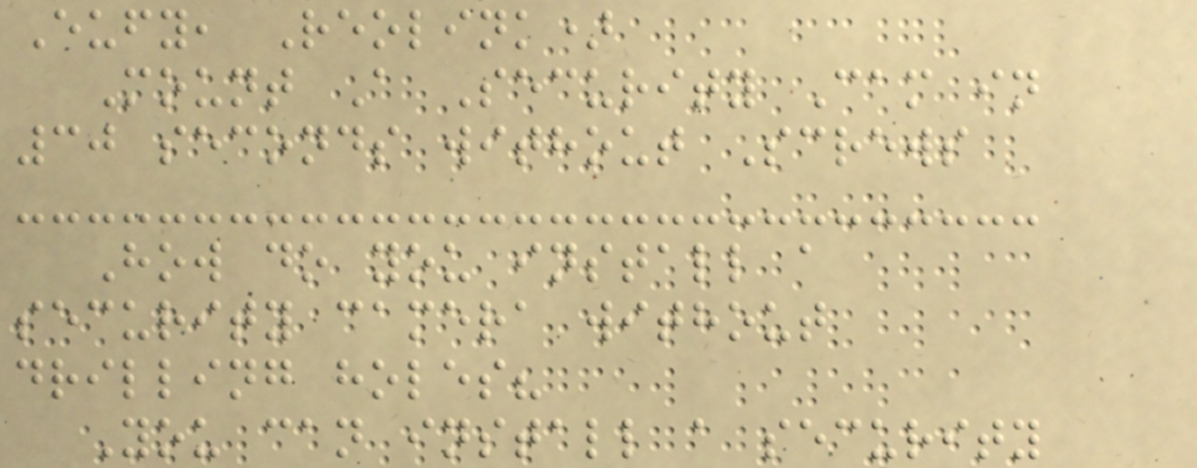Eufy, Reolink)
Mount A Security Cam in
30 seconds without Screws
How do you install a
security camera without
drilling holes?
You can install a security
